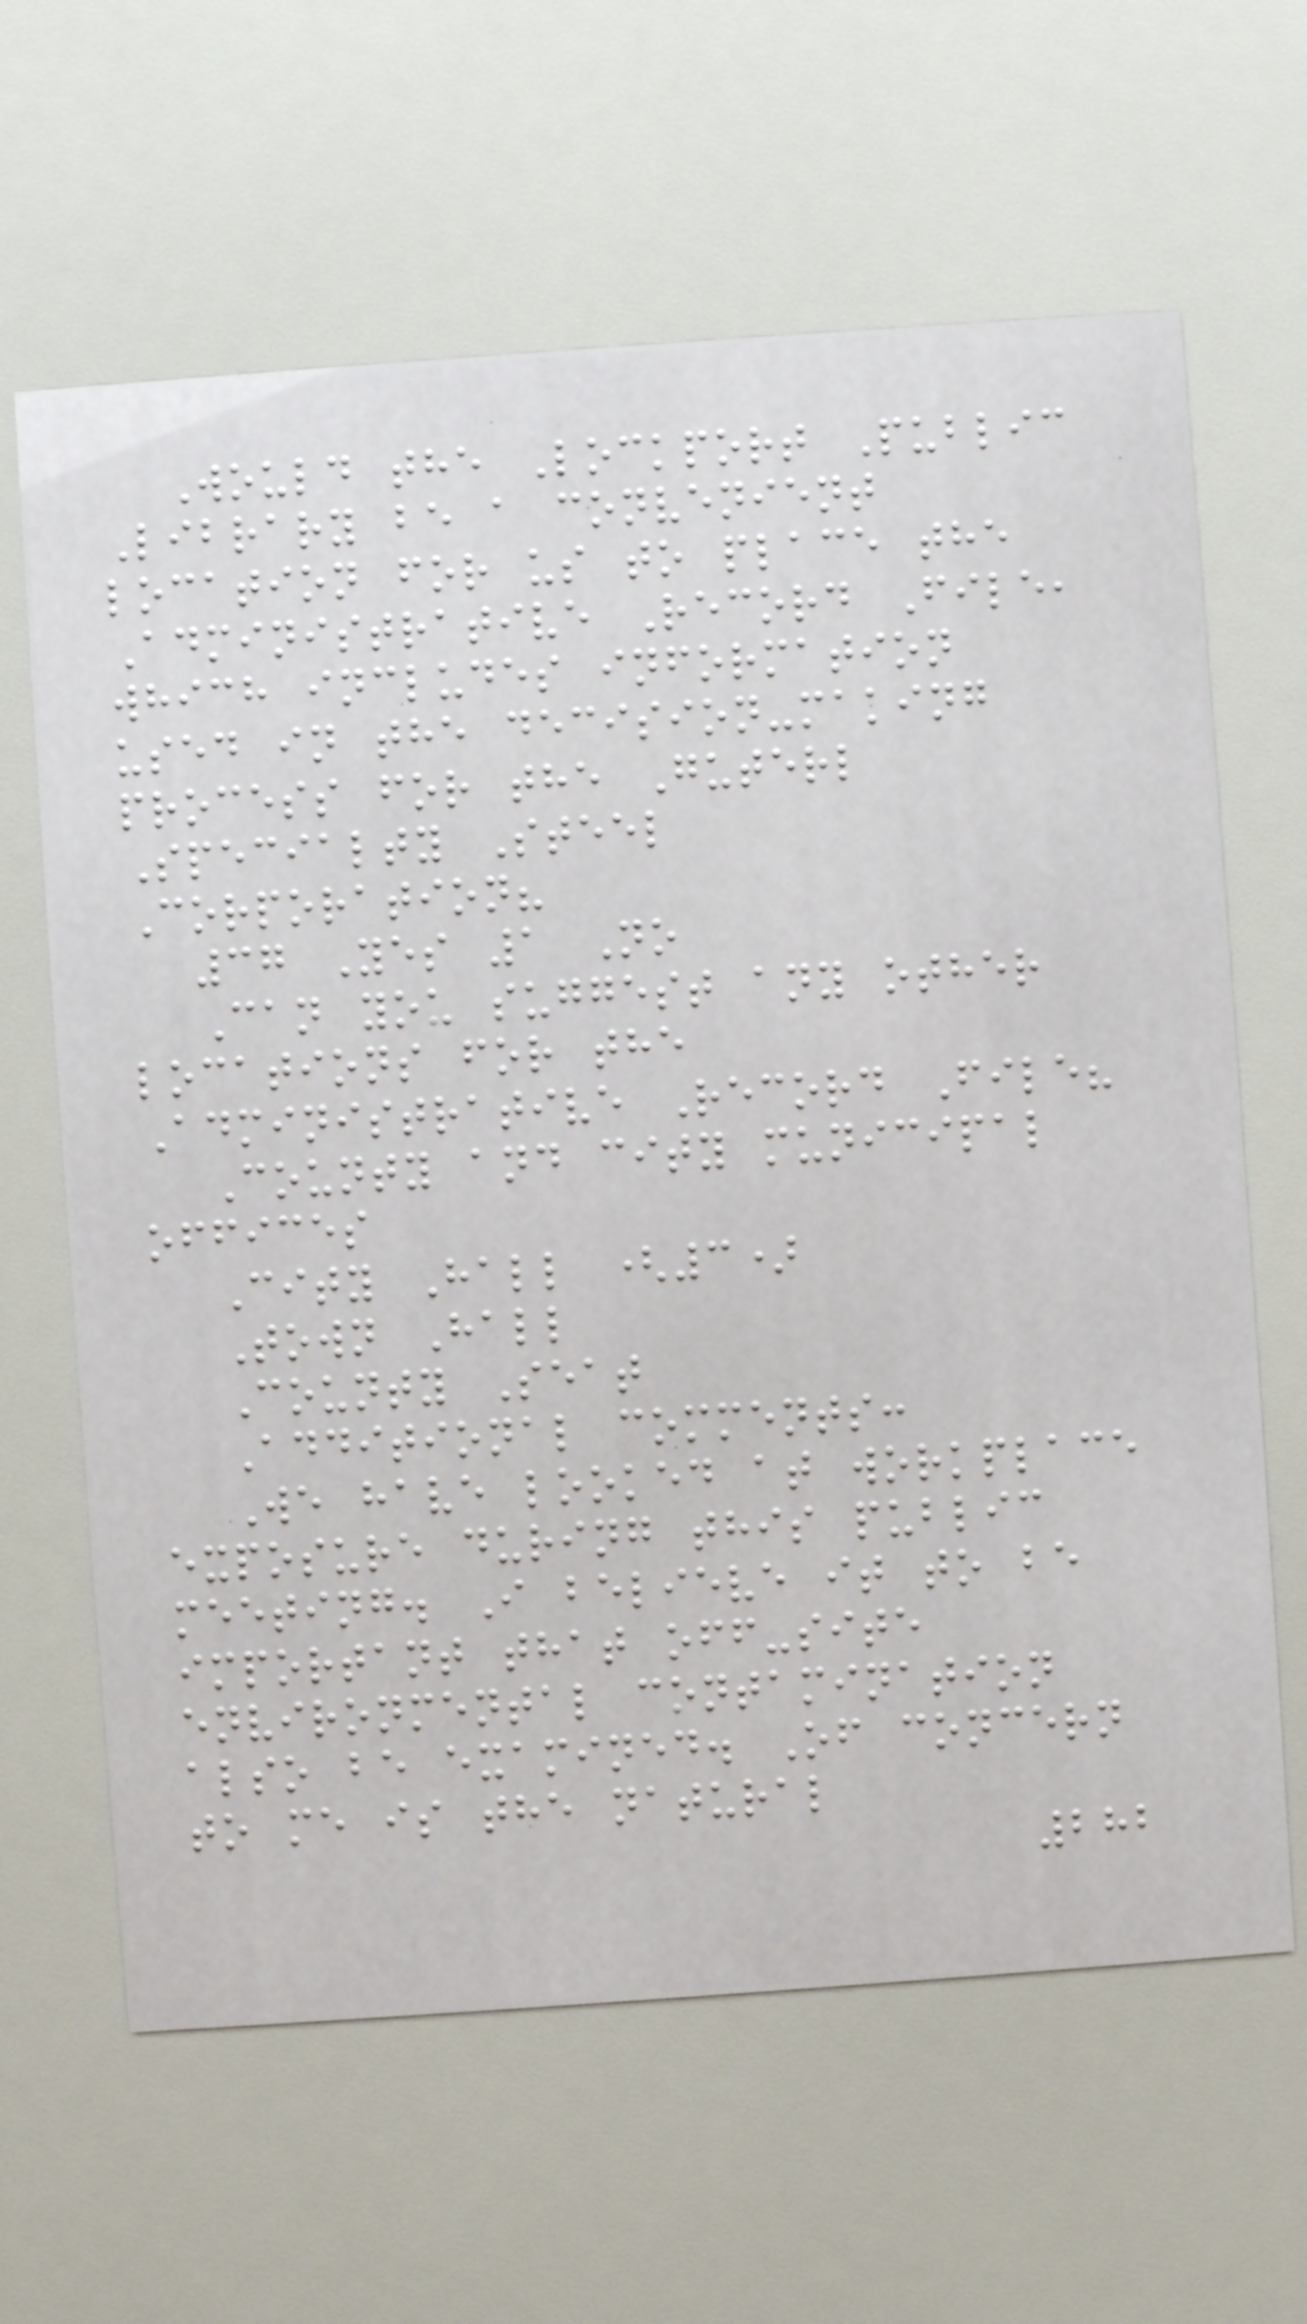Would the Lockport Public
Library be a convenient
location for us to place the
Administrative Record File,
which includes information
used in the decision-making
process for the Guterl
Specialty Steel
Corporation?
37 Yes 1 No
Can you suggest any other
locations for the
Administrative Record File?
County and city municipal
offices
City Hall (3)
Town Hall
County Seat
Additional comments:
We have looked at workplace
exposure during this public
meeting. I believe it to be
important that off-site
environmental contamination
also be examined. Of concern
to me is the natural
282
